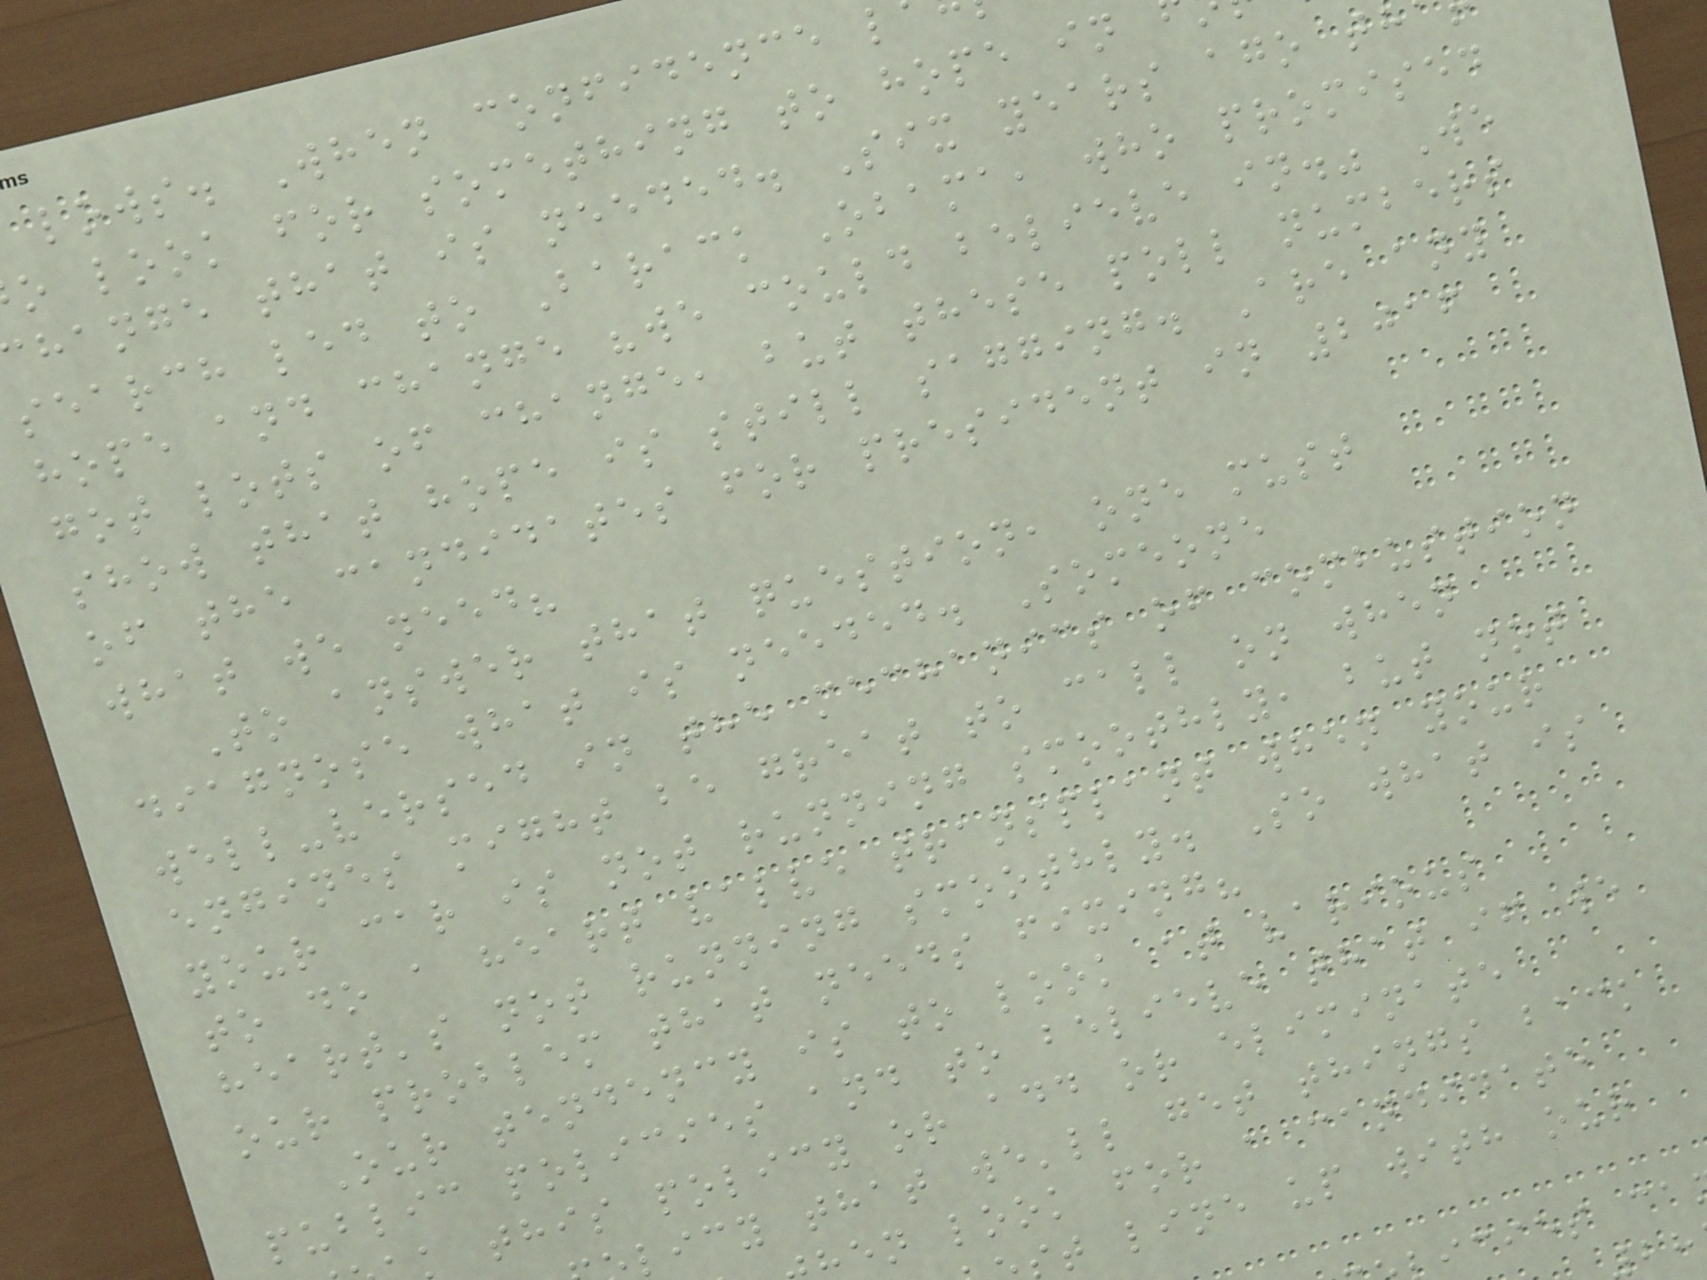lows. When confidence l
o look for something to hope in
hange that is needed. Six years ago th
search led to Barack Obama, who promised
hope and change "we could believe in." We
got lots of change, but these poll numbers
show that hope is still sagging. Are any
of the candidates for president in 2016
what we need?
To answer that question, one must
diagnose what is needed. Someone
well-versed in the mechanics of combustion
engines might be great to call on when
your car is not running smoothly, but not
to do a heart valve transplant when your
heart's not running smoothly. So what is
our problem that needs fixing?
Our tendency is to look at various
public policies and to believe that if we
this policy or add or eliminate
licy that we'll get things back
en look for a candidate
t line up with our
